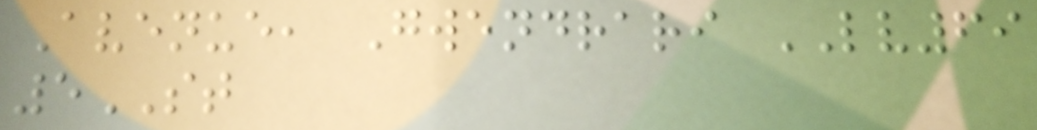Avenue, Gwendrari LV69
5ST
